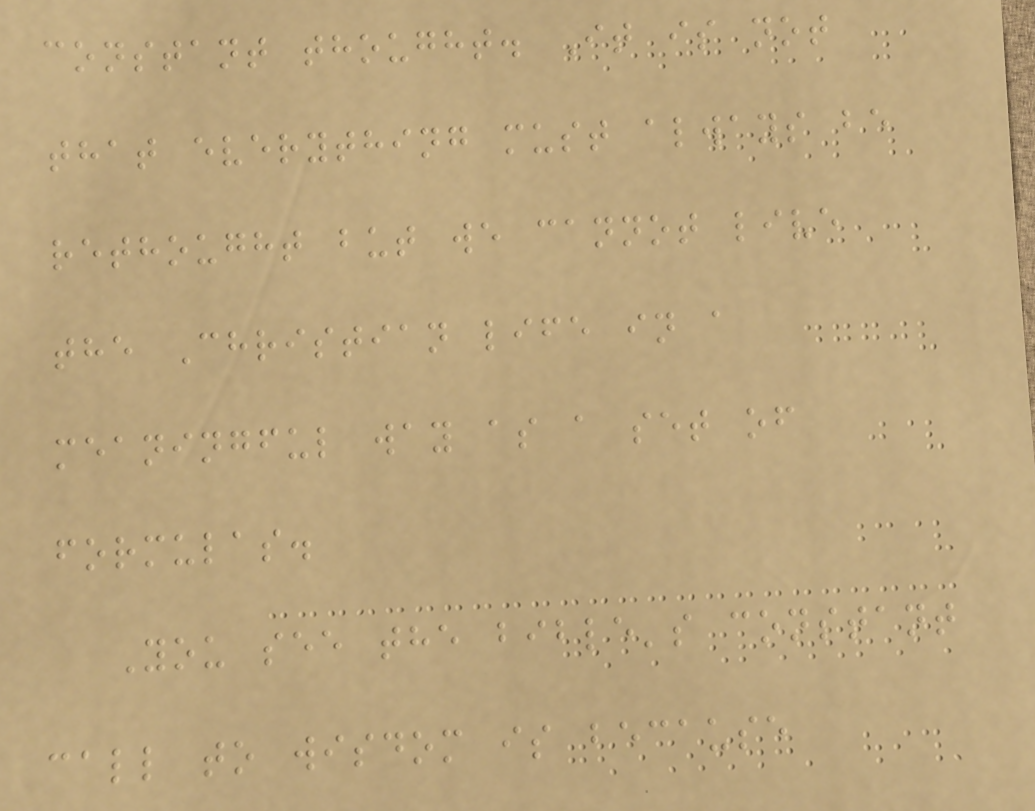constant thought. It is not
that everything must always be
rethought but we cannot live
the Christian life in a
meaningful way as a set of
formulas.
You see the bible's constant
call to wisdom is because
